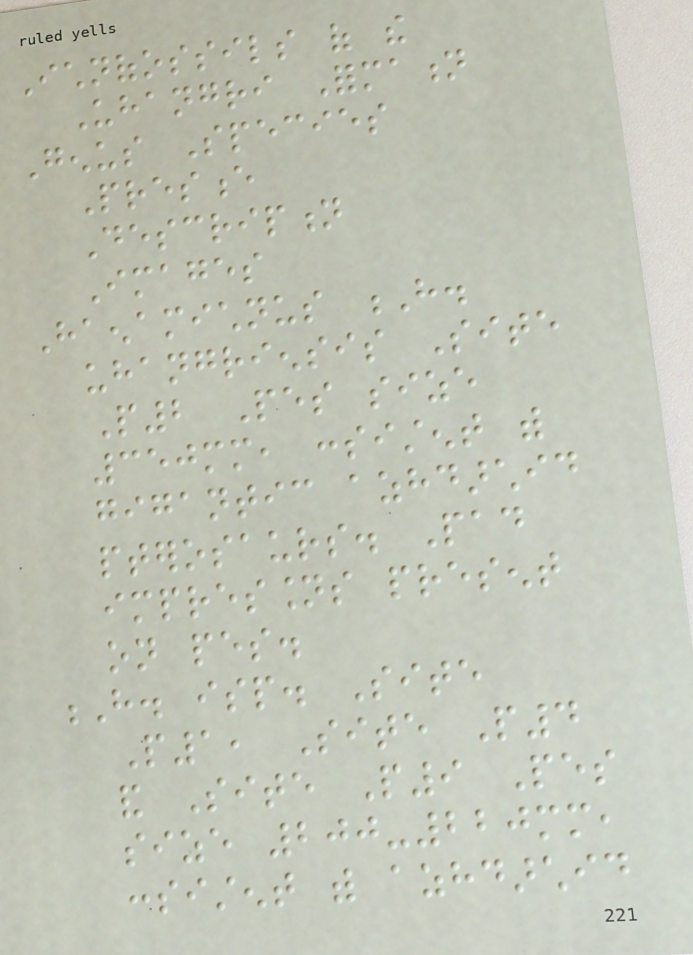Ichnofossils of the
Uhangri Formation
Genus Species
Presence
Description
Images
Haenamichnus H.
uhangriensis Site
P2 Pes size
350mm, consistent with
gigantic azhdarchid
pterosaurs. Pad
impressions present
on pes.
H. isp. Site
P1, Site P4
and Site P9 Pes
size 200-220mm,
consistent with azhdarchid
